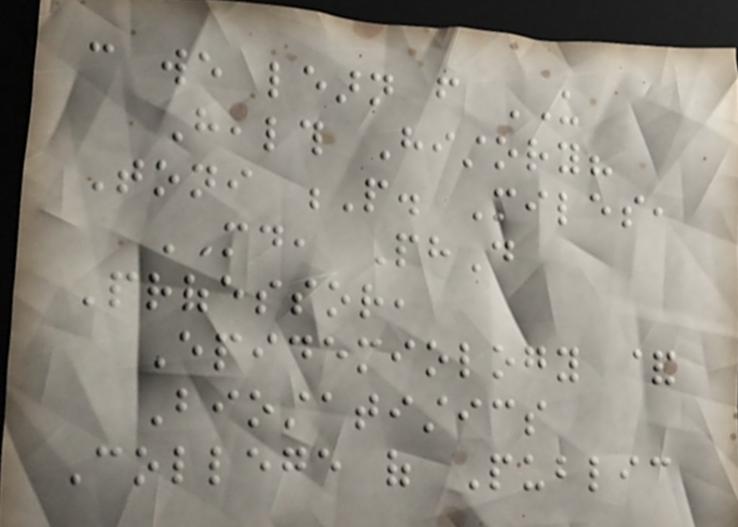can we learn from US
Health History?
Toni P. Miles,
MD, PhD
Professor,
Epidemiology &
Biostatistics
College of Public
